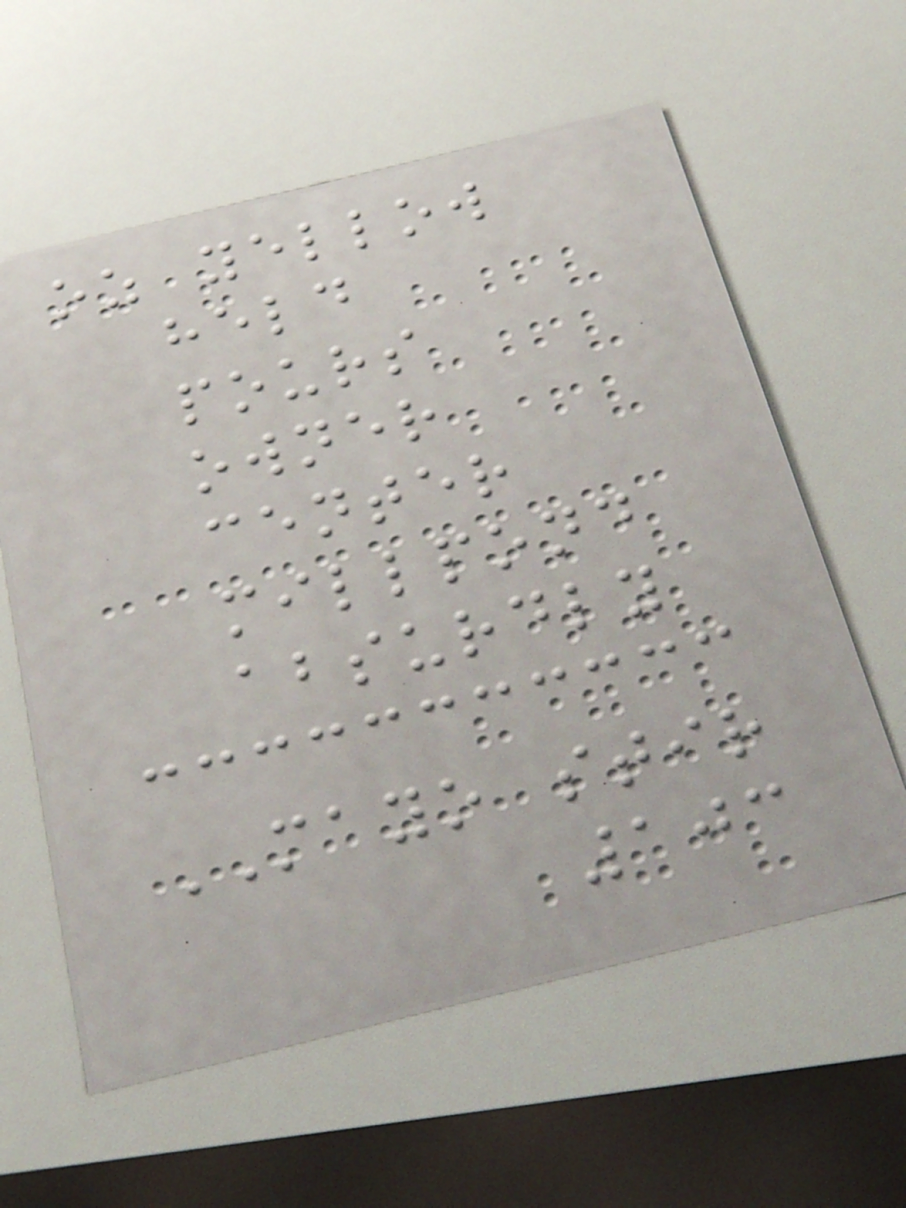oz yellow
held
pours
owner
center
millpond
absurdly
MAYO stir
103
